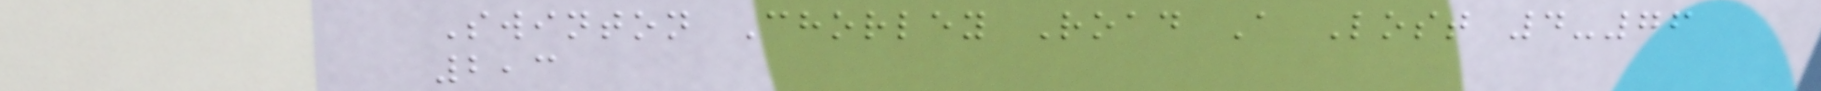Swinton Chorley Road A Lost 4-76
2,3
